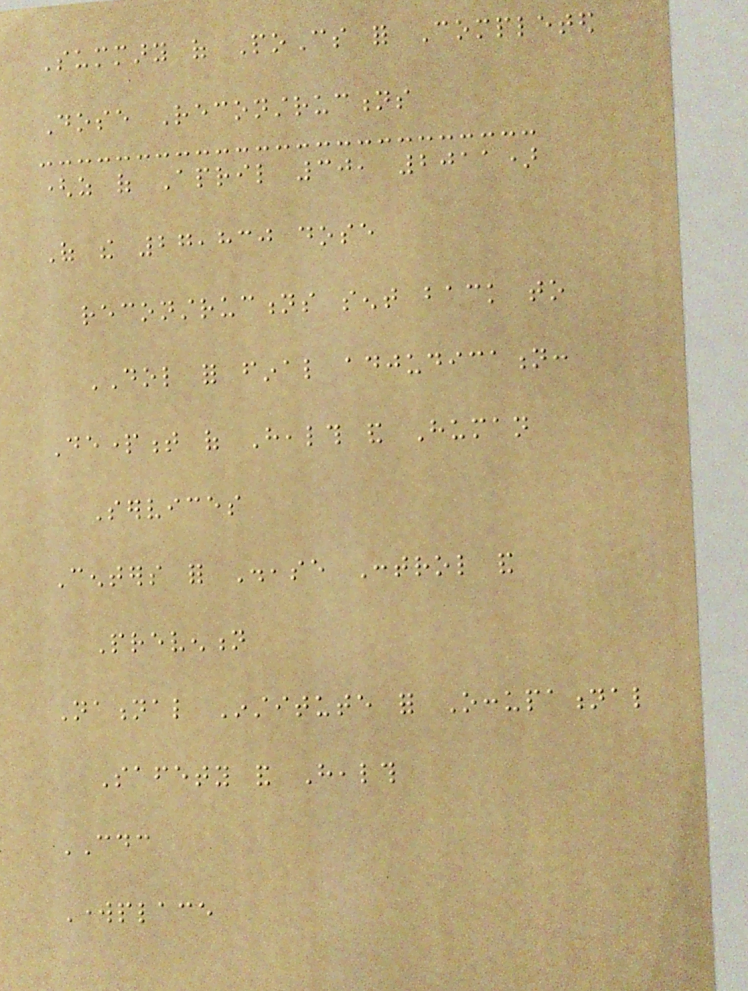Summary of PoCs for Completed
Dose Reconstructions
(as of April 30, 2011)
Of the 27,830 dose
reconstructions sent back to
DOL for final adjudication:
Department of Health and Human
Services
Centers for Disease Control and
Prevention
National Institute for Occupational
Safety and Health
CDC
Workplace
